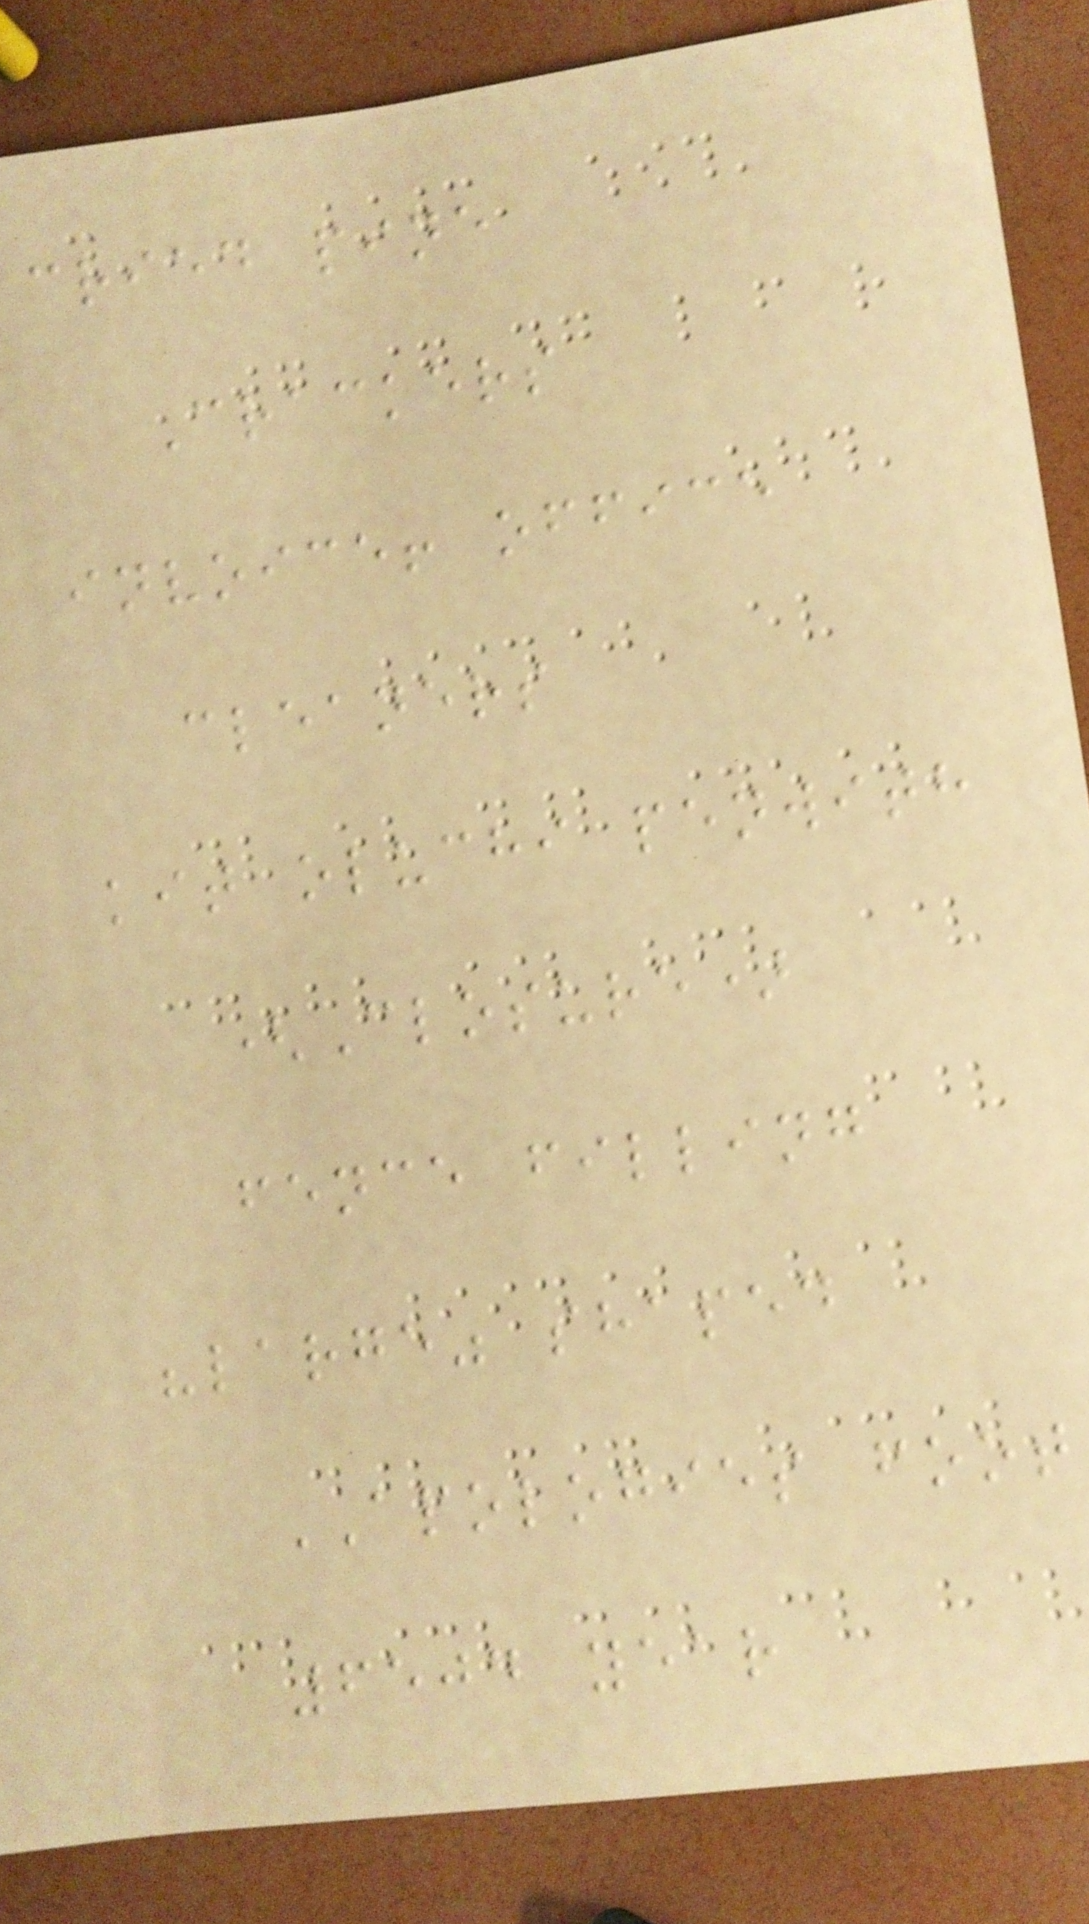cried pine
Crackers
invoice! office
cleaners
kit oluchi penwith
(Closure)
fence filling
"large" shaped
APOLOGIES foot
6504 year
